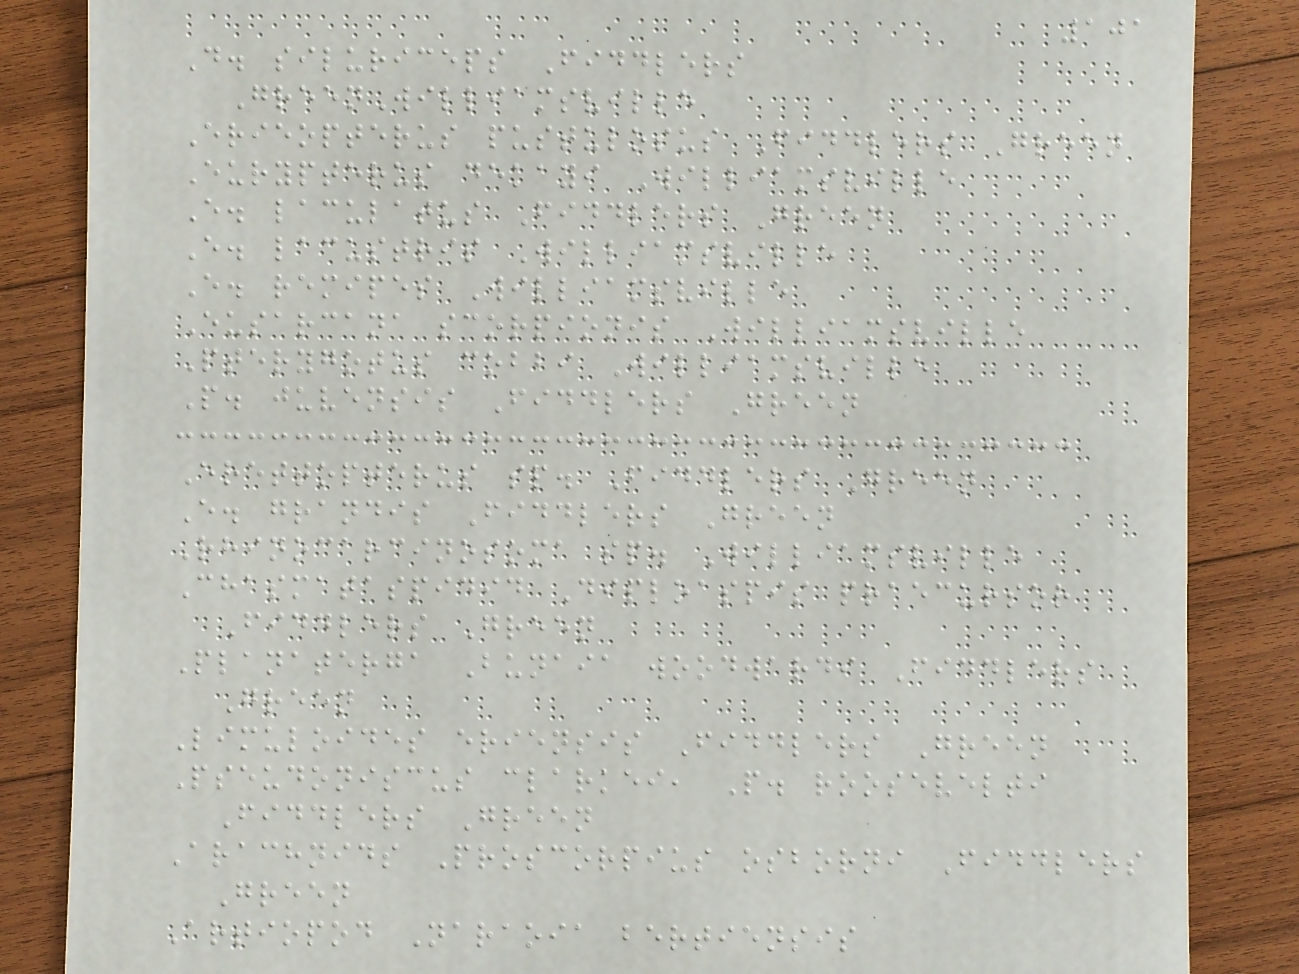101
D. siluriceps Fiddlers
GreenWilliamsville
Erieopterus pustulosus Fiddlers Green
Eurypterus dekayi Williamsville
E. laculatus Fiddlers Green
E. lacustris Williamsville
E. remipes Williamsville
Eusarcana scorpionis Williamsville
Pterygotus cobbi Williamsville
P. juvensis Fiddlers Green
Erettopterus sp. Fiddlers Green
E. grandis Fiddlers Green
Rhinocarcinosoma sp. Williamsville
Chasmataspidid Diploaspis praecursor
Fiddlers Green
Planaterga Bunaia woodwardi Fiddlers
Green
Limuloides eriensis Fiddlers Green
Pseudoniscus clarkei, P. roosevelti
Fiddlers Green
Arachnids Proscorpius osborni Fiddlers
Green
Artiopod Naraoia bertiensis
